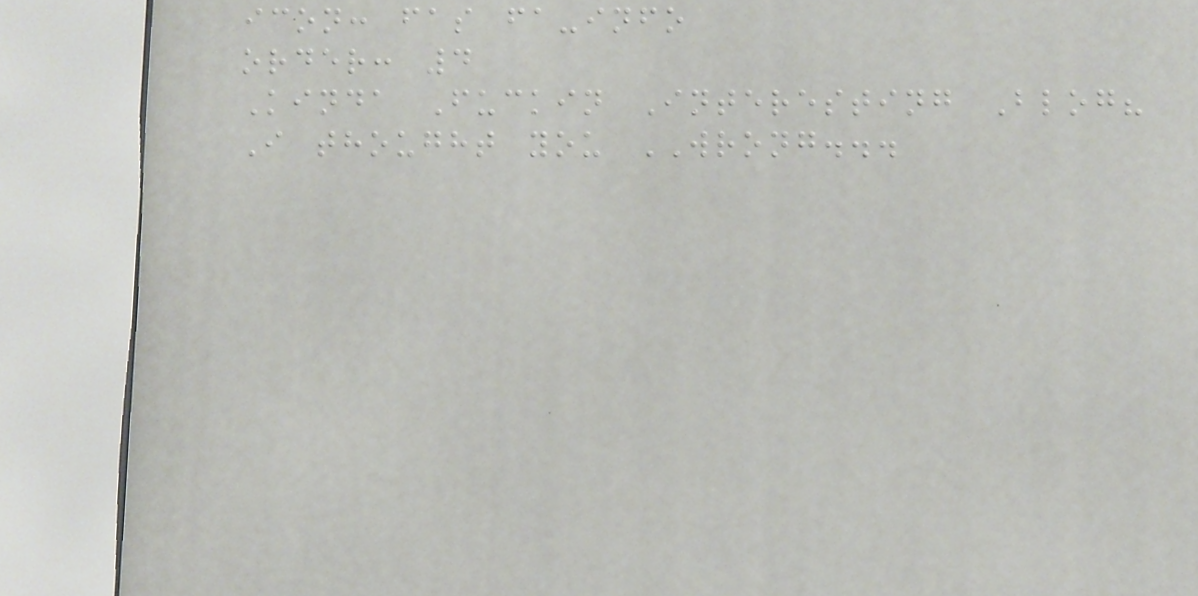icon: fas fa-info
order: 4
Kinda Fuckin Interesting Blog?
I thought you WRONG...
